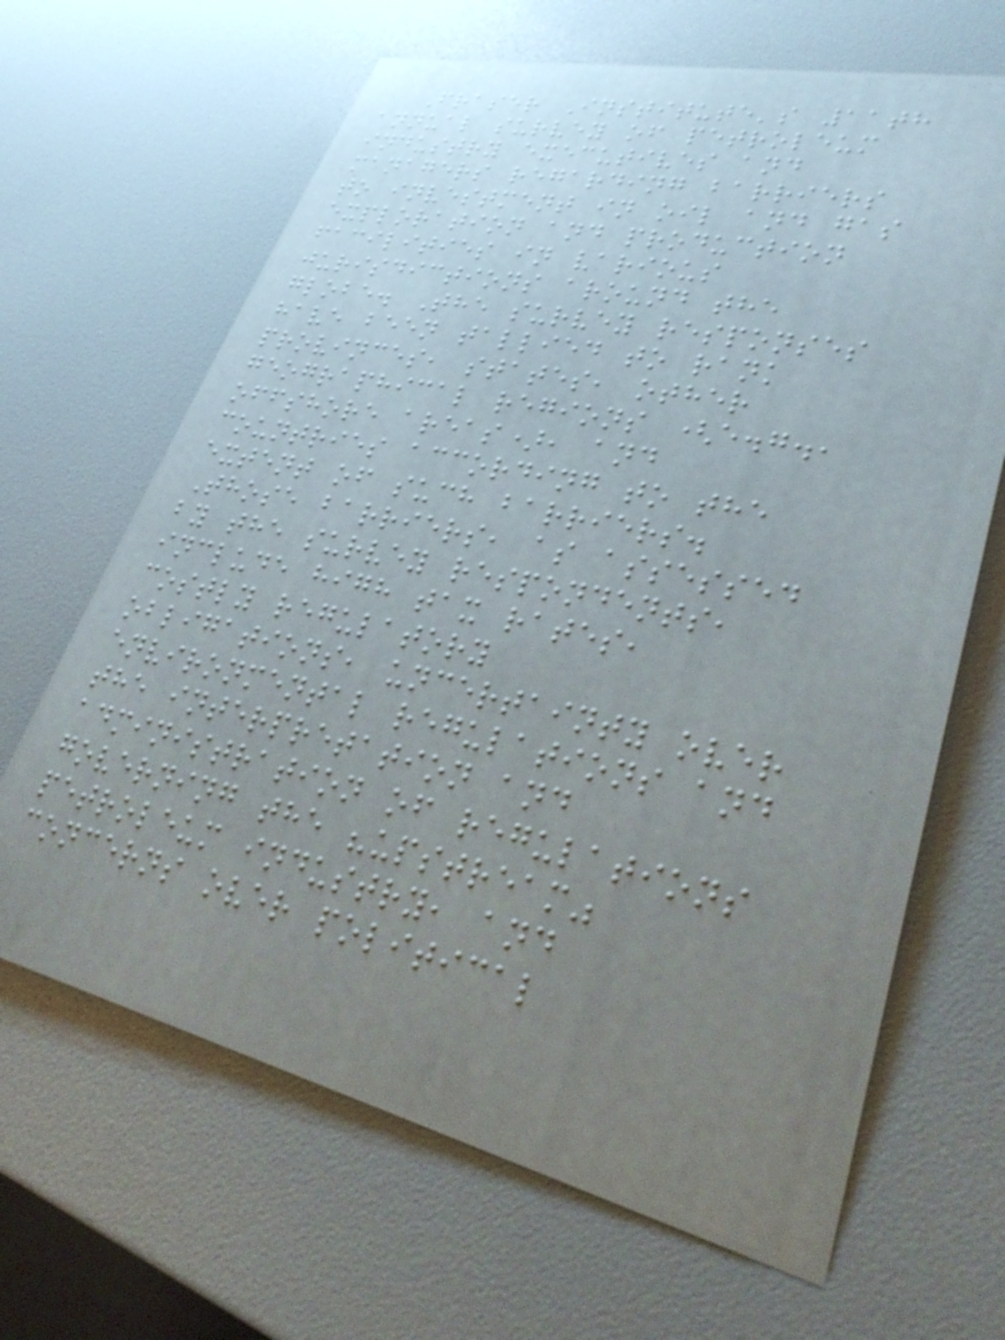Fraser Institute's 11th
annual survey of petroleum
industry executives and
managers regarding barriers
to investment in oil and gas
exploration and production
facilities in various
jurisdictions around the
globe. The survey responses
have been tallied to rank
provinces, states, other
geographical regions (e.g.,
offshore areas), and
countries according to the
extent of such barriers.
Those barriers, as assessed
by the survey respondents,
include high tax rates,
costly regulatory
obligations, uncertainty over
environmental regulations and
the interpretation and
administration of regulations
governing the "upstream"
petroleum industry, and
concerns over political
